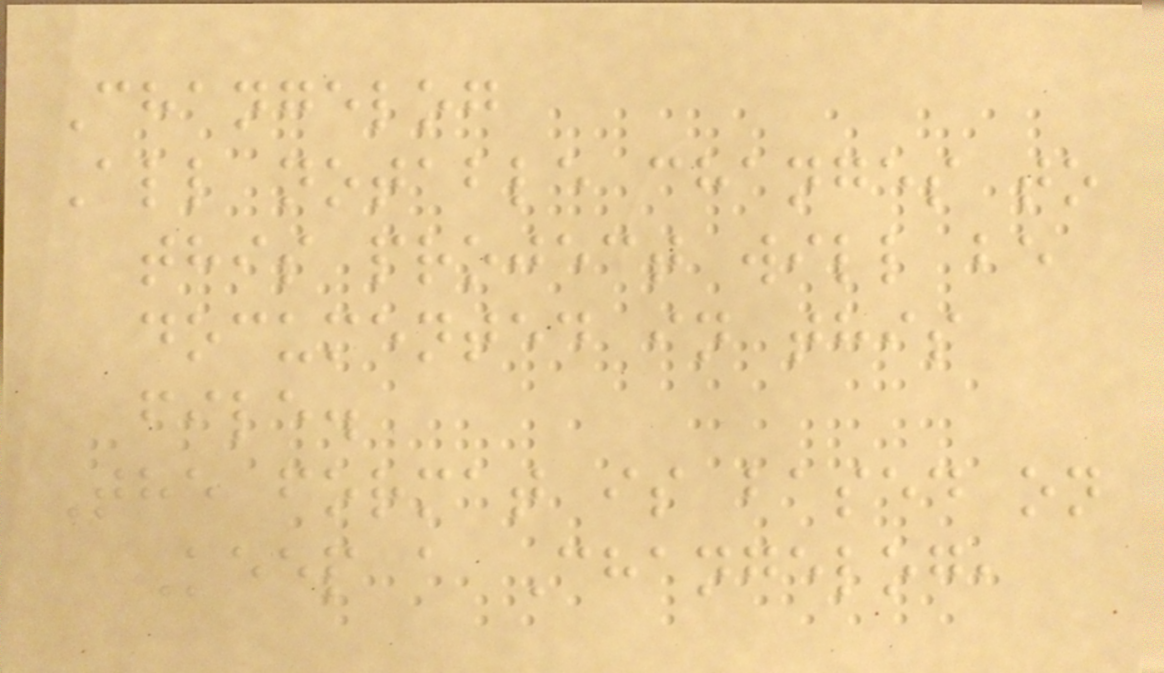Changelog
All notable changes to
this project will be
documented in this
file.
The format is based on
Keep a Changelog,
